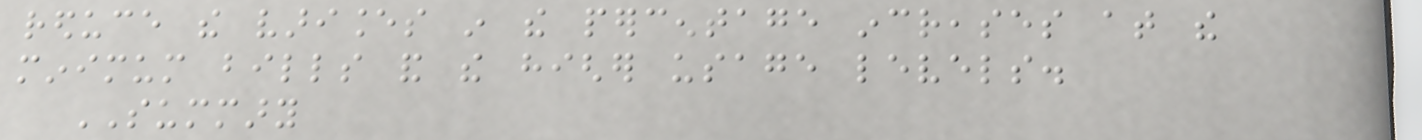reduce the variances in the percentage increases at the
minimum bills and the higher usage levels.
SUMMARY
